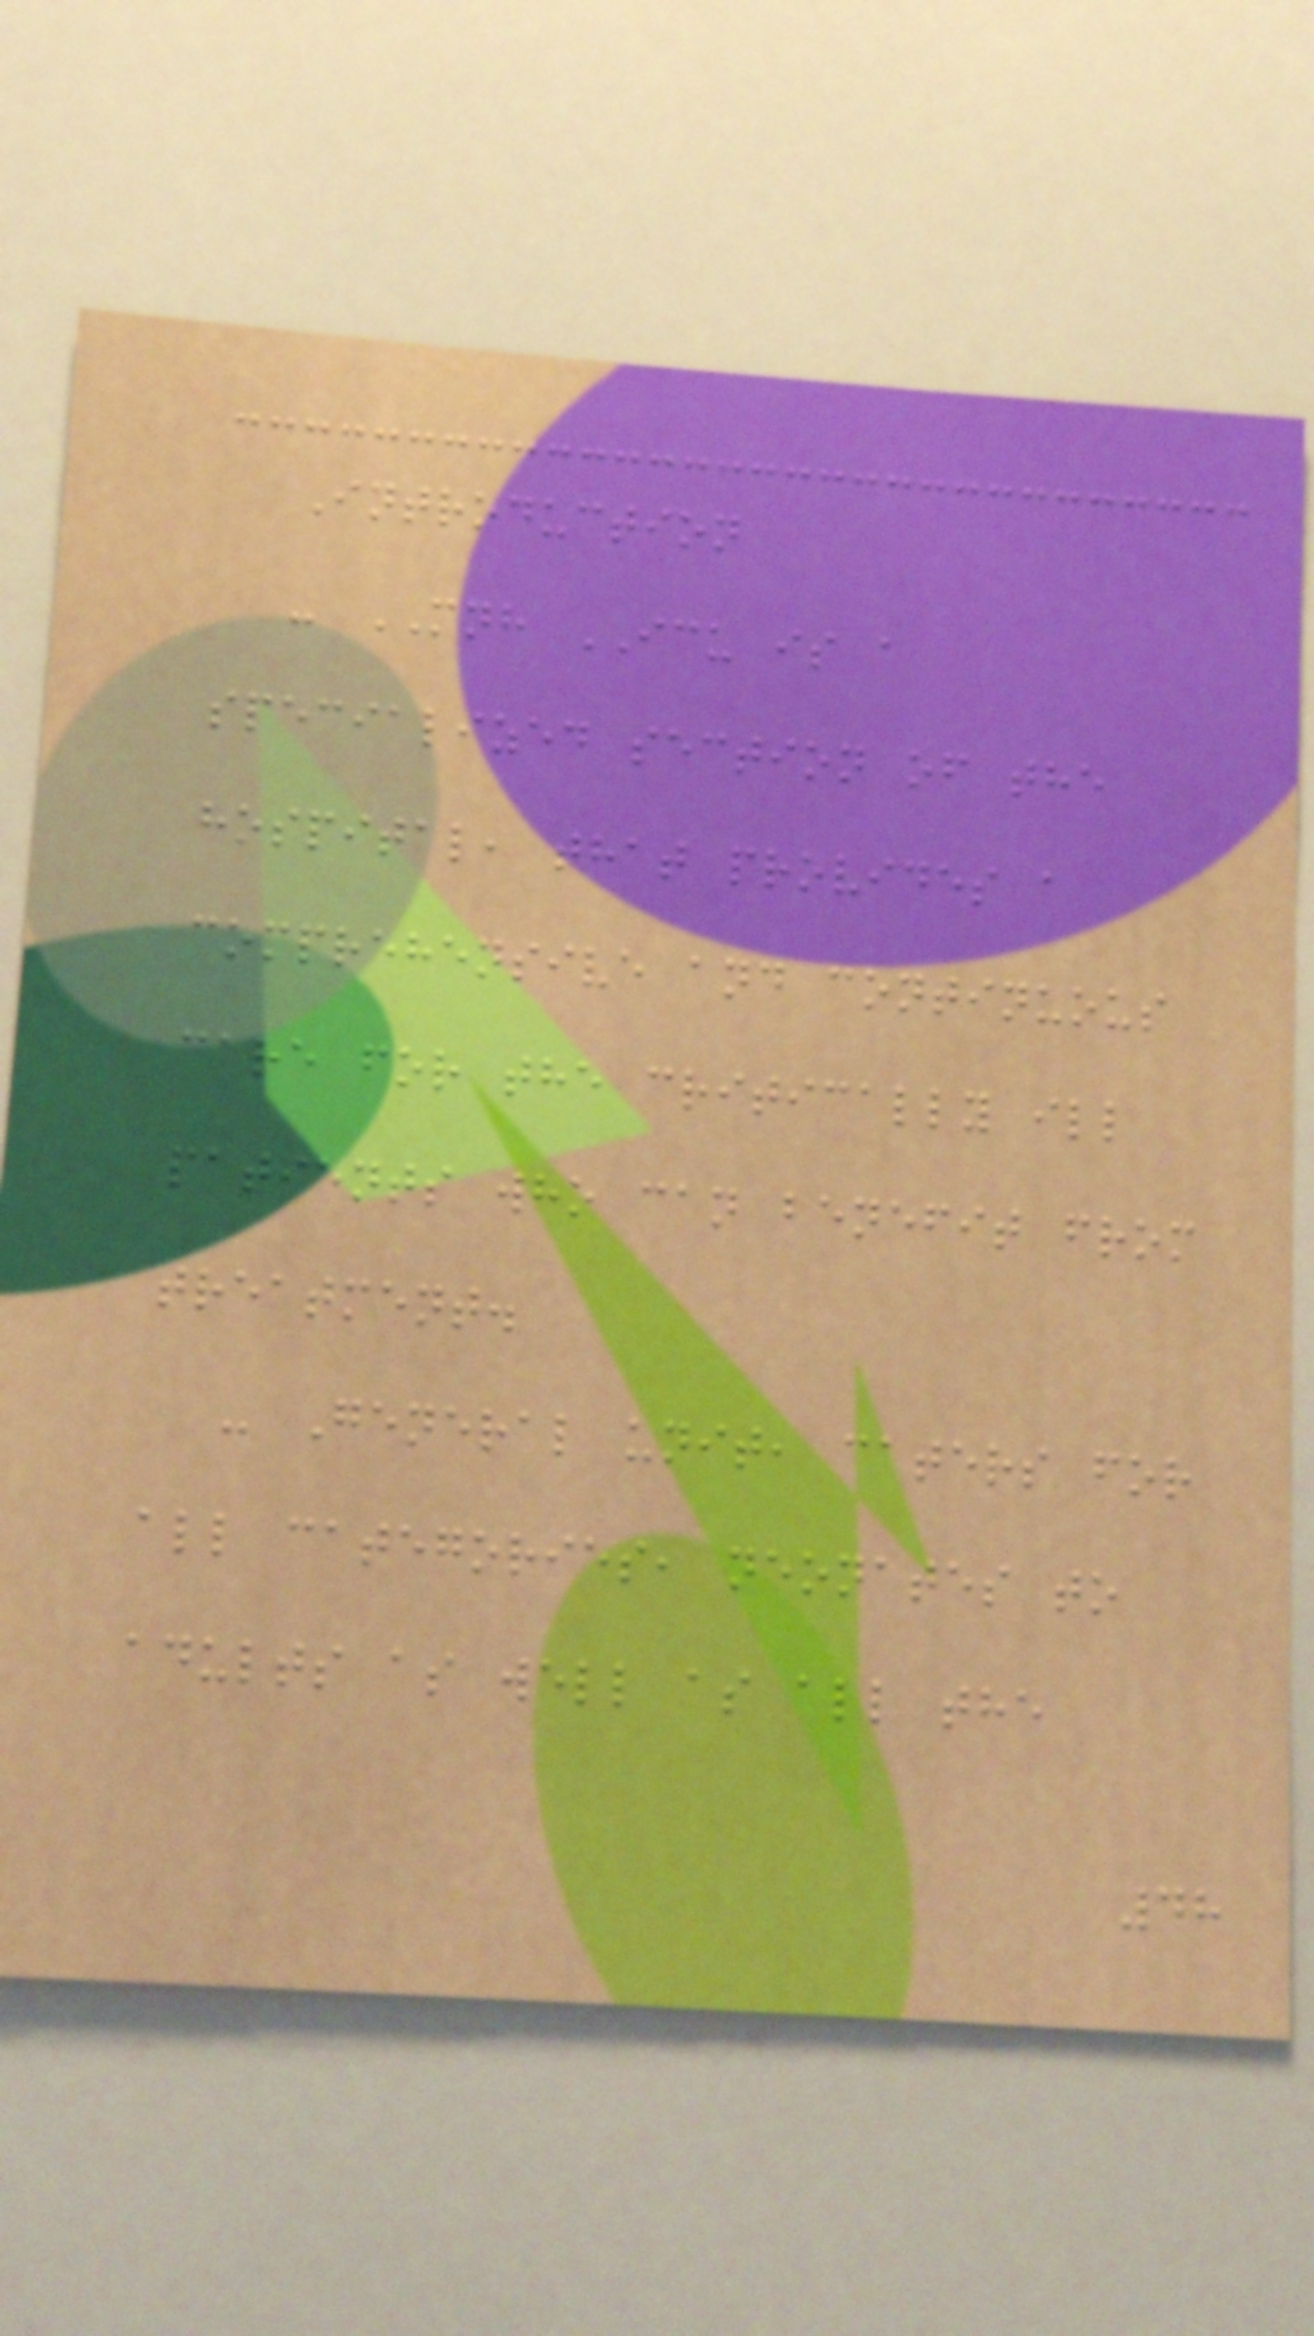Introduction
- MNH ICU is a
specialized section of the
hospital, that provides a
comprehensive and continuous
care for the critically ill
patients who can benefit from
treatment.
- General unit, caters for
all categories, neonates to
adults as well as all the
48
